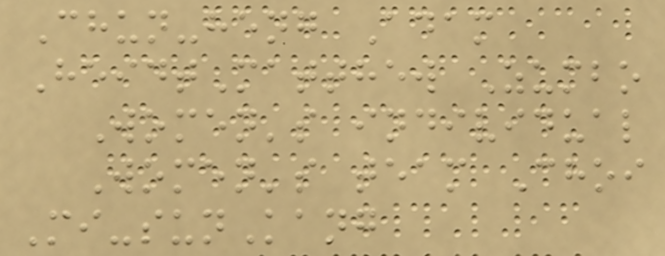Chun-heng Adam
HeidtMatthew Zumbo
Women's individual
Women's team Choi
Mi-sunKang
